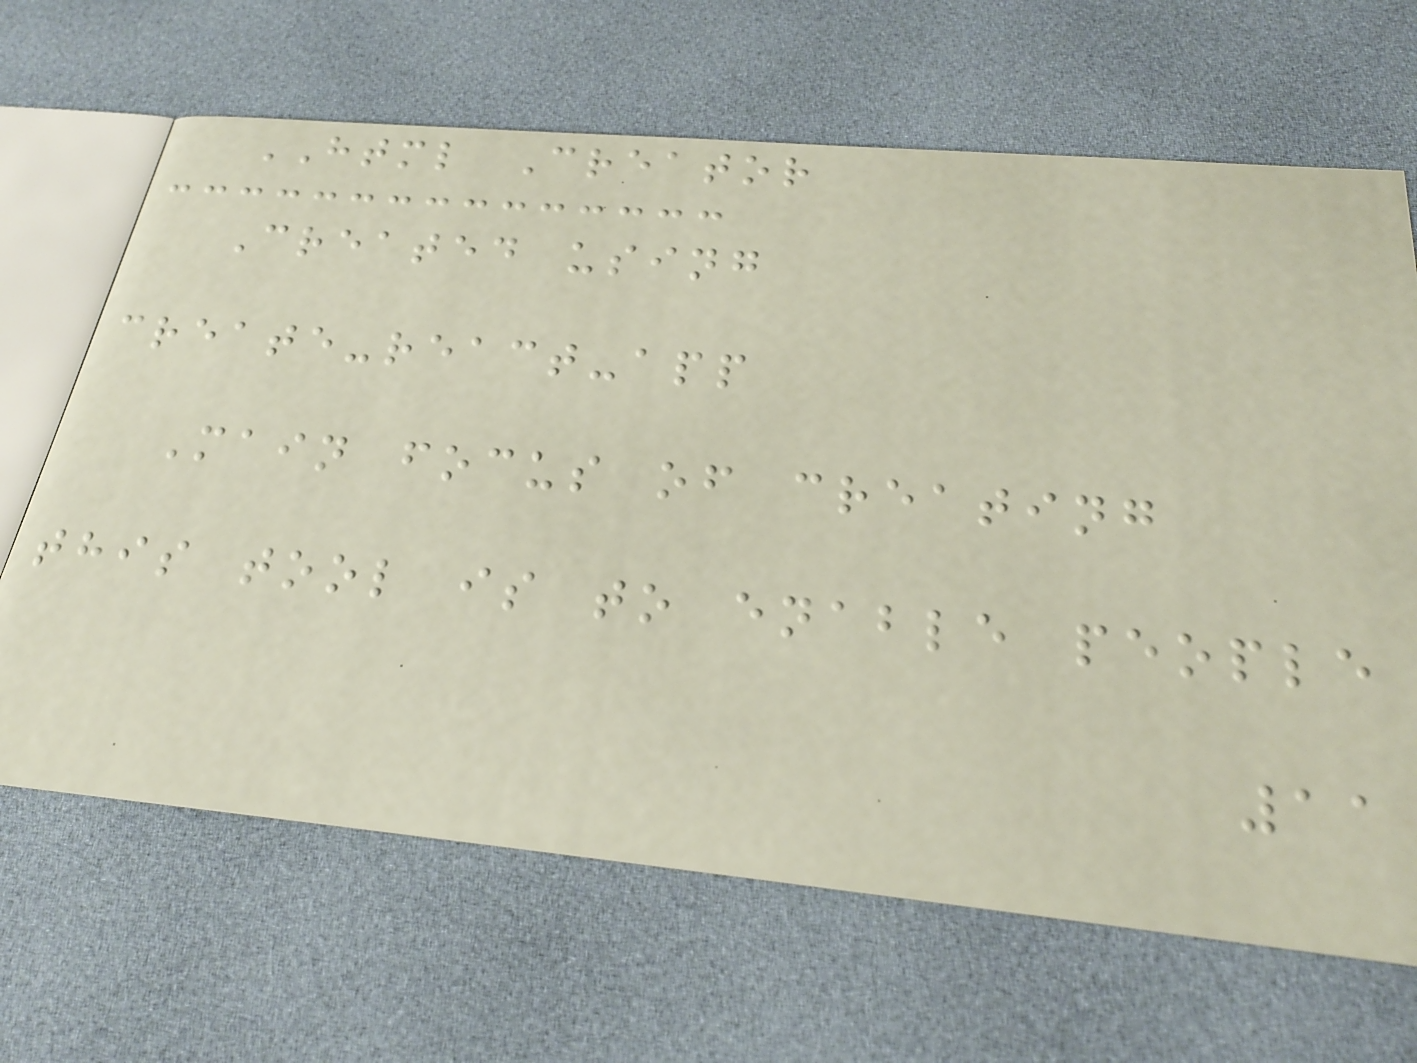HTML Creator
Created using
create-react-app
Main focus of creating
this tool is to enable people
11
